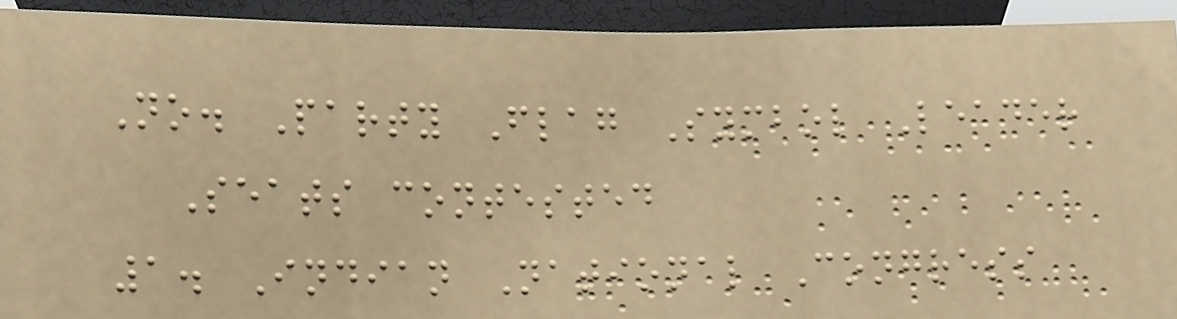No. Party Flag Symbol Leader
Seats contested
1. Indian National Congress
